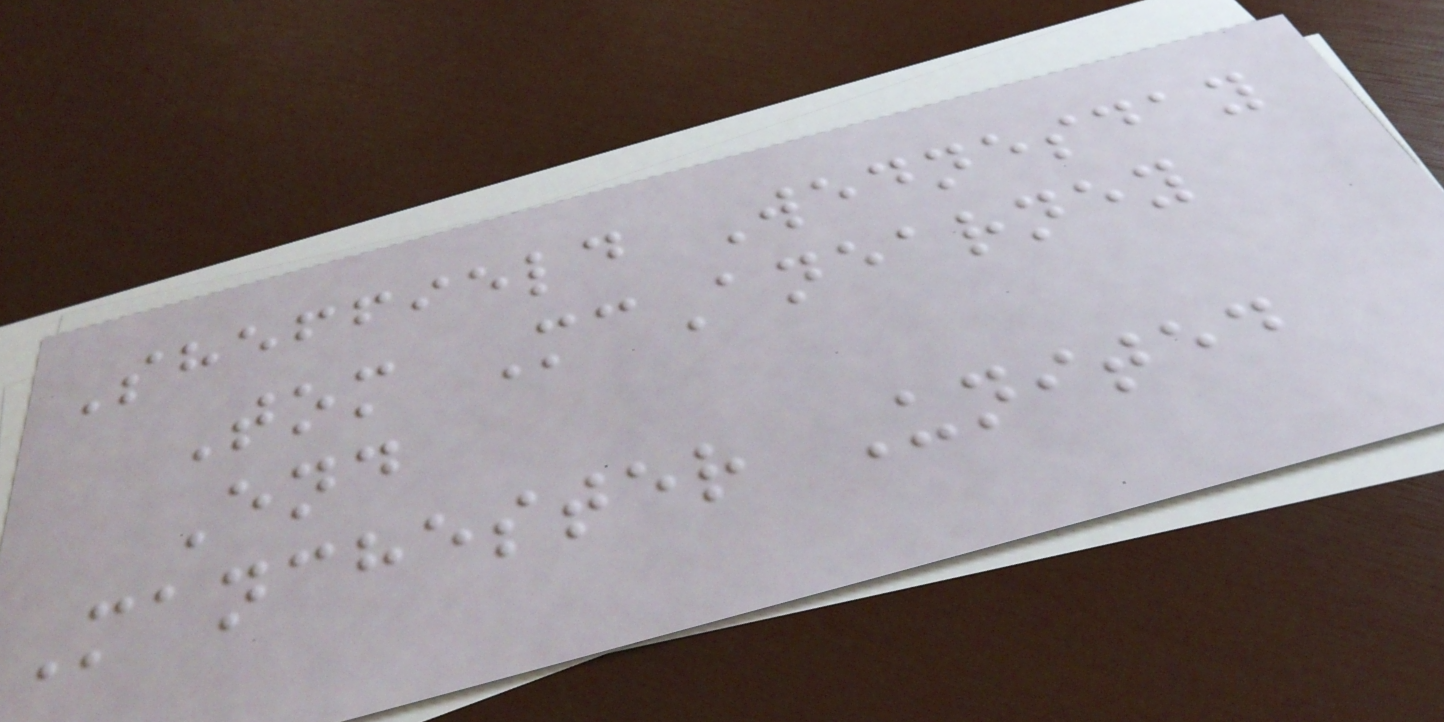Sheffield Wednesday
Tom McAnearney
End
Manchester United
